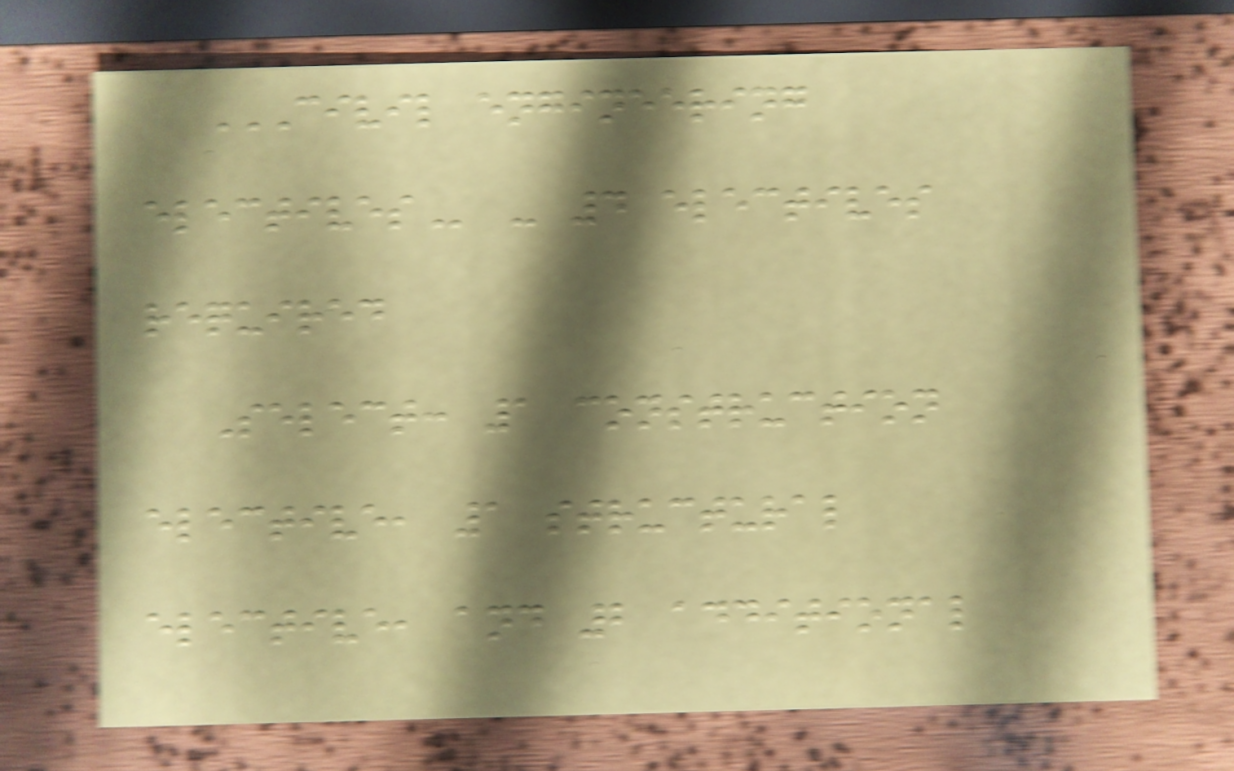CIVIL ENGINEERING
ELECTIVES - 4 electives
required
Select: 1 construction
elective, 1 structural
elective, and 2 additional
